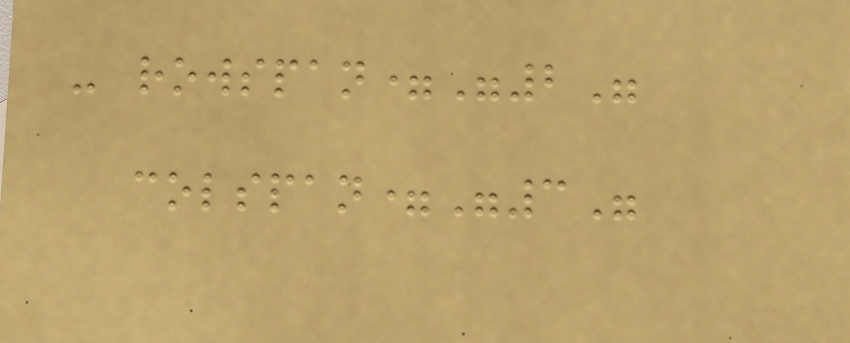- rowspan="2"
colspan="3"
